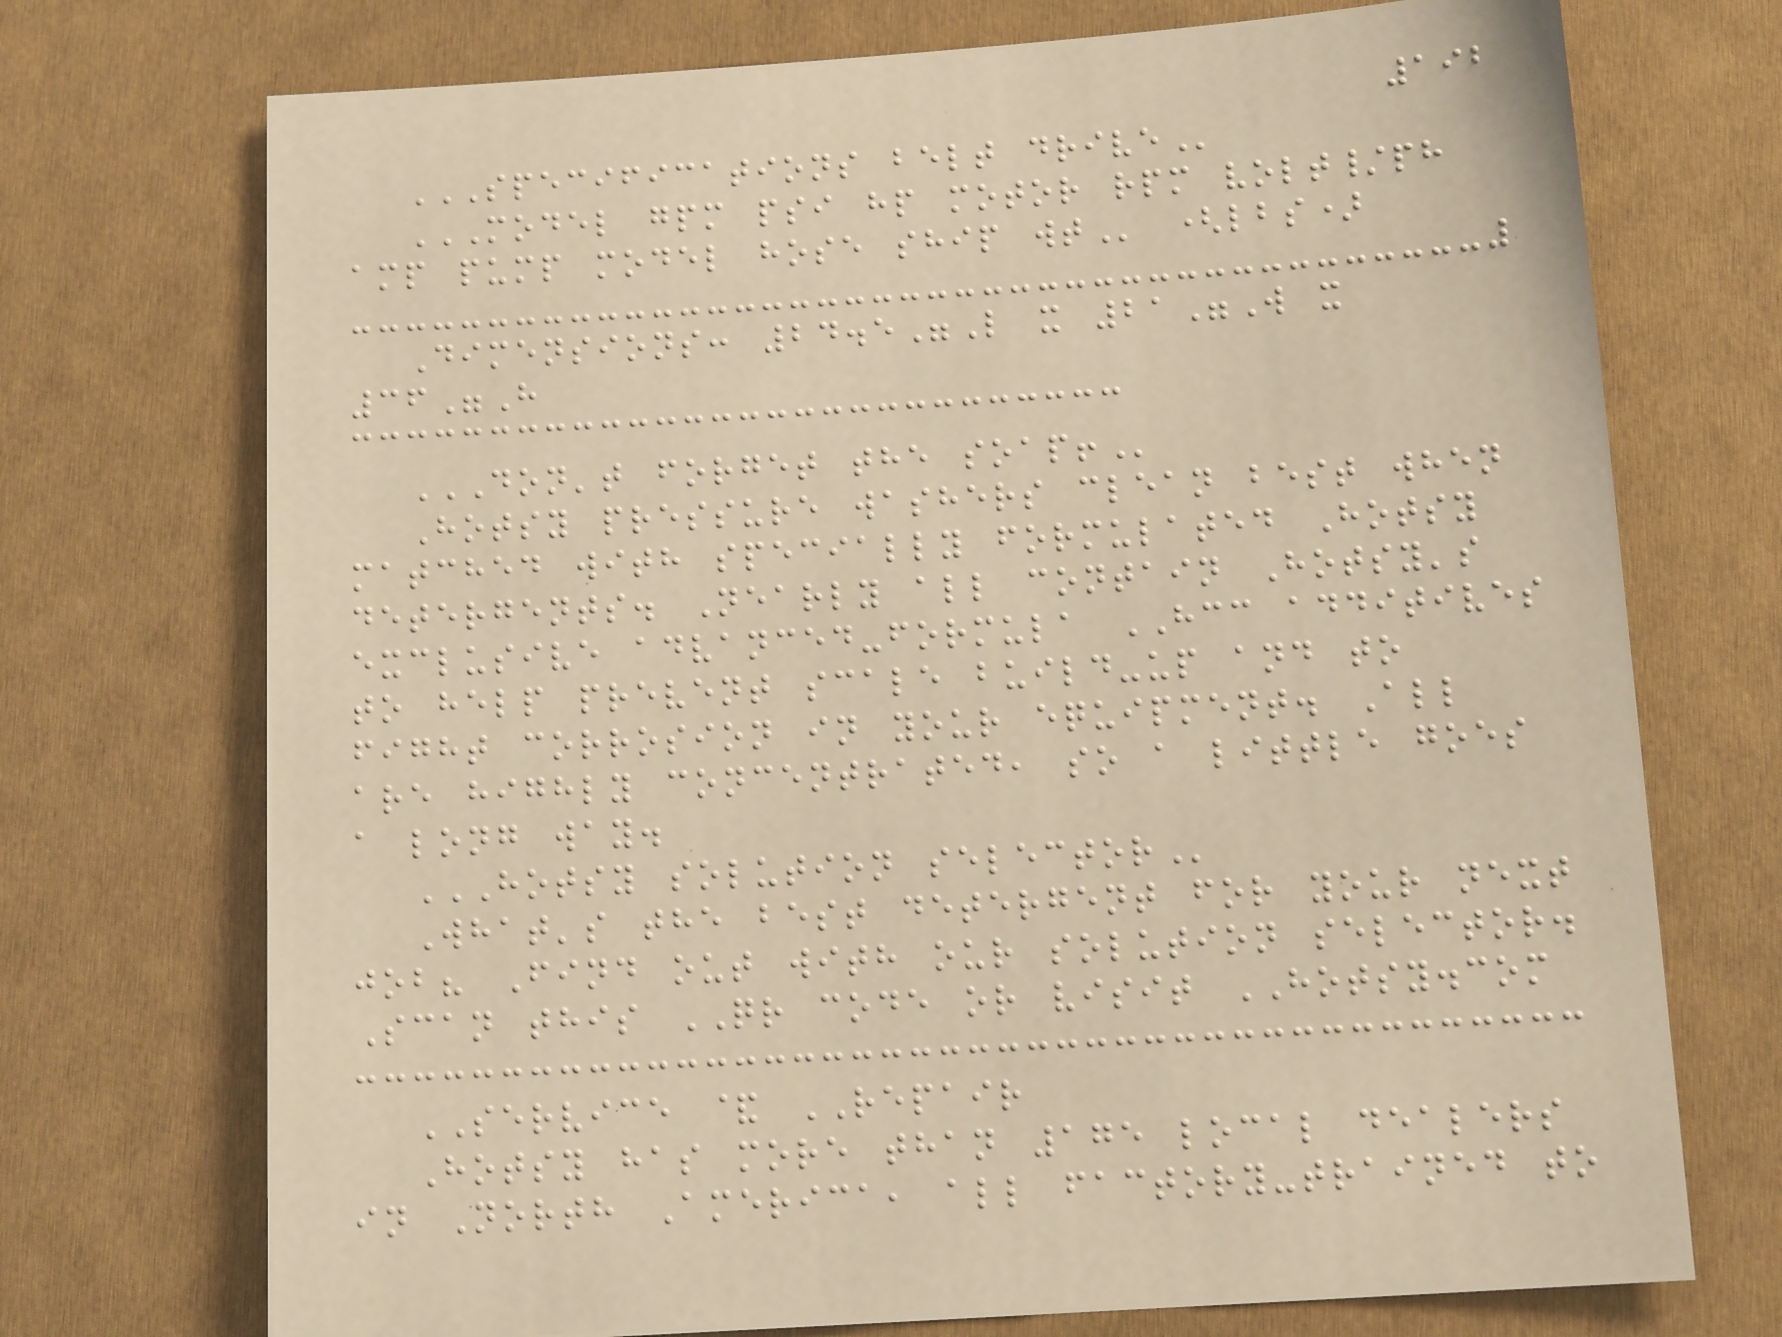192
SPECIFICATIONS BELT DRIVE
MODEL GPM PSI HP MOTOR RPM VOLT/PH
AMP PUMP MODEL HOSE SHIP WT (lbs)
Dimensions: 24.5"L x 21"W x
36"H
DON'T FORGET THE SOAP!
Hotsy pressure washers clean best when
matched with specially formulated Hotsy
detergents. Nearly all contain Hotsy's
exclusive advanced-formula HCC additives
to help prevent scale build-up and to
fight corrosion in your equipment. All
are highly concentrated, so a little goes
a long way.
HOTSY SOLUTION SELECTOR
What's the best detergent for your next
job? Find out with our solution selector.
Scan this QR code or visit HOTSY.com
SERVICE & REPAIR
Hotsy has more than 175 local dealers
in North America, all factory-trained to
